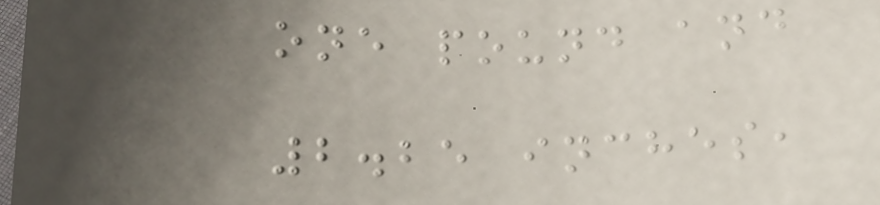one pound and
2.25 inches,
